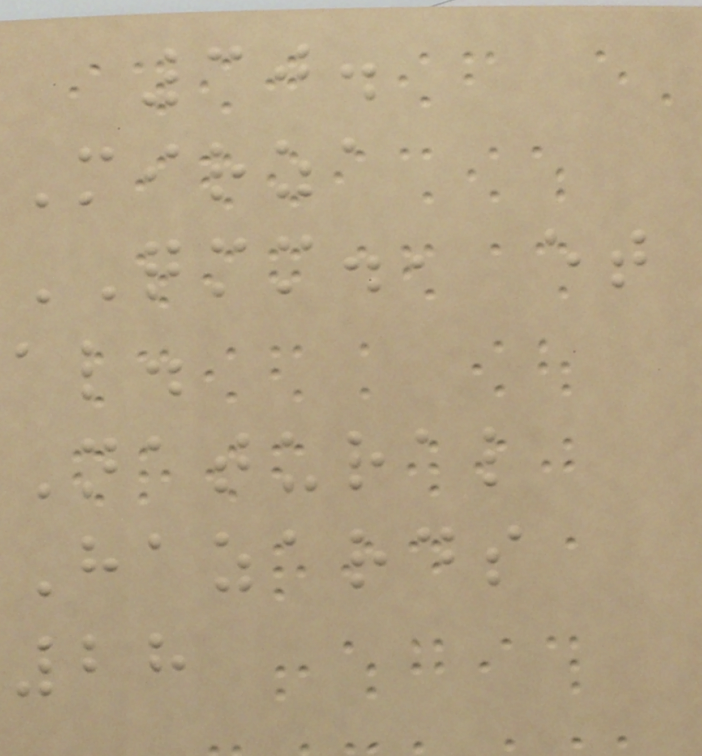30.
Mirza
QMM., et
al.
Natural
Hazards
28
